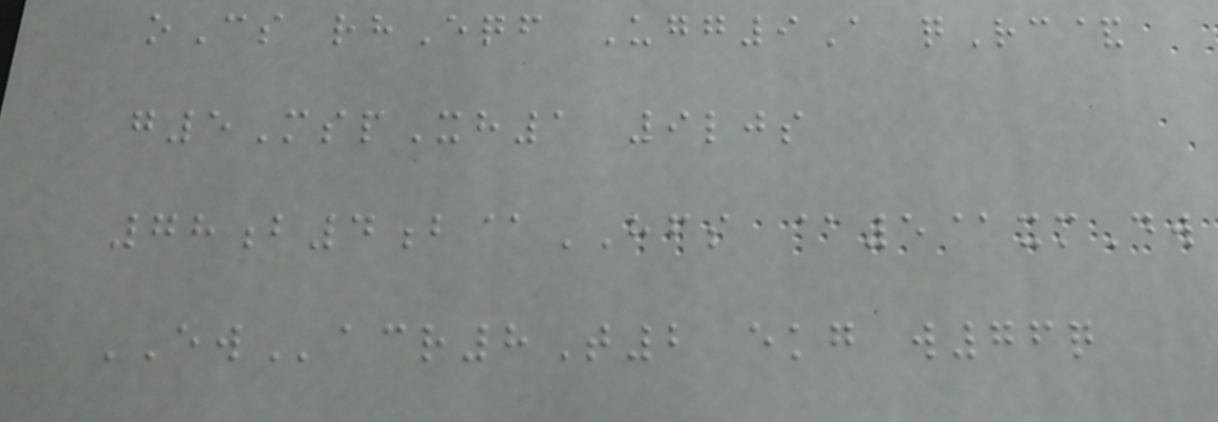oCs rhEqf Ugg9A qRc&
g5MspXh1 9ljs
78b4b@HFS @5@xmDw
EWacr8T2 ekg w76q
